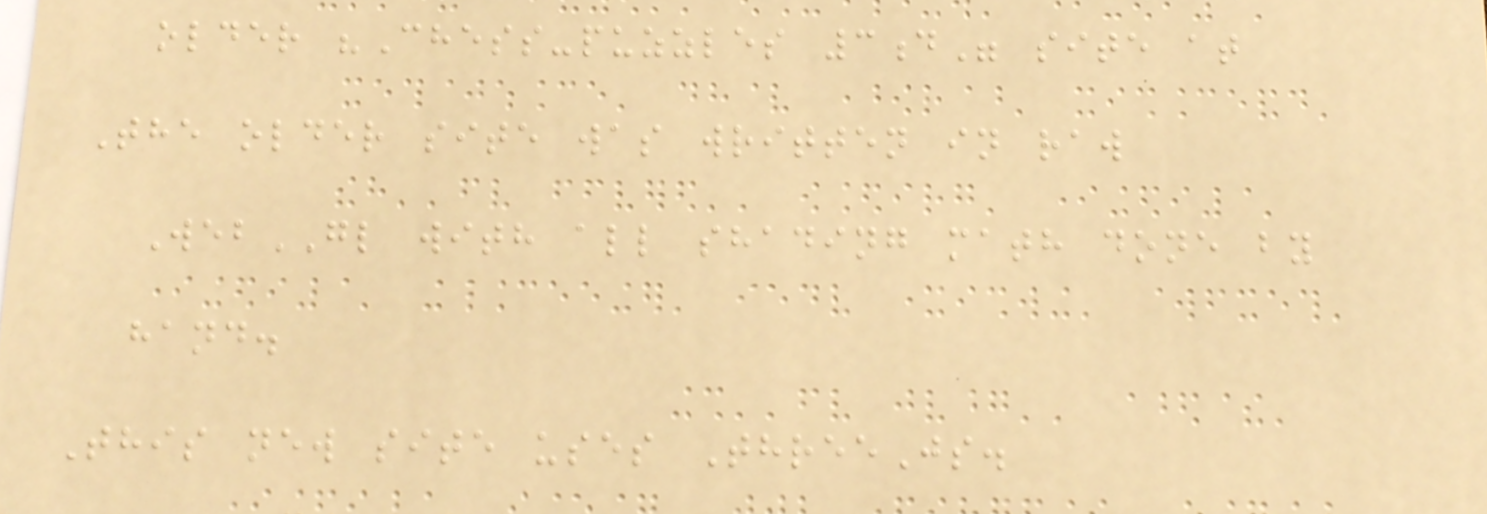older "Chess-puzzles 3d" site at
The older site was written in raw
WebGL with all shading math done by
hand.
This new site uses ThreeJs.
